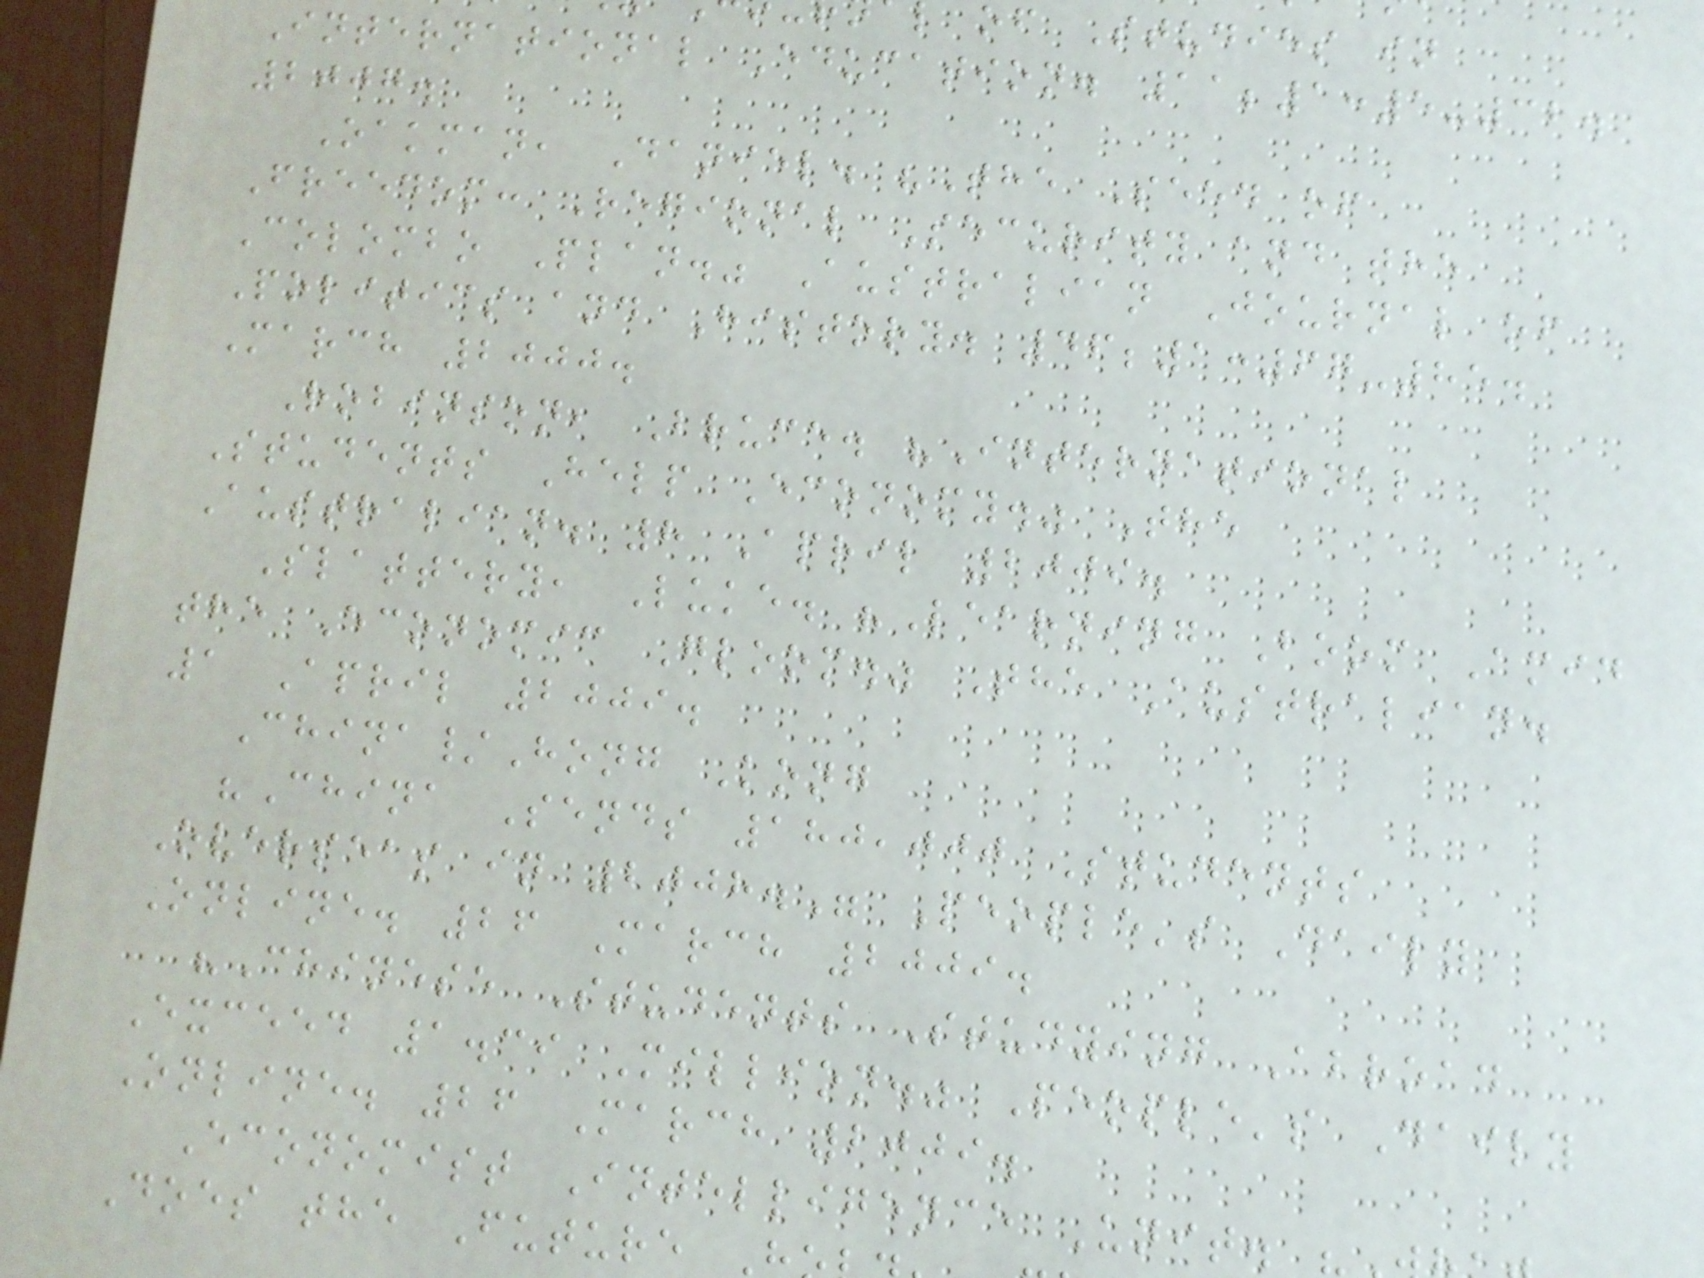of Studies in
International Education. 11;1:5-32.
2007.
Oakman, Daniel. "The Seed of
Freedom: Regional Security and the
Colombo Plan." Australian Journal of
Politics and History. 46;1:67-85.
March 2000.
Robinson, Bruce. "International
Students Help Economy." The
Australian. 8 April 2009.
Slattery, Luke. "Learning Boom Amid
the Economic Gloom." The Australian.
1 April 2009.
China/Hong Kong
"China Sends 180,000 Students
Overseas in 2008." People's Daily
Online. 26 March 2009.
"Chinese Students Studying Abroad
Exceed 1.39 Million." People's Daily
Online. 26 March 2009.
Economist Intelligence Unit.
Does the Future
